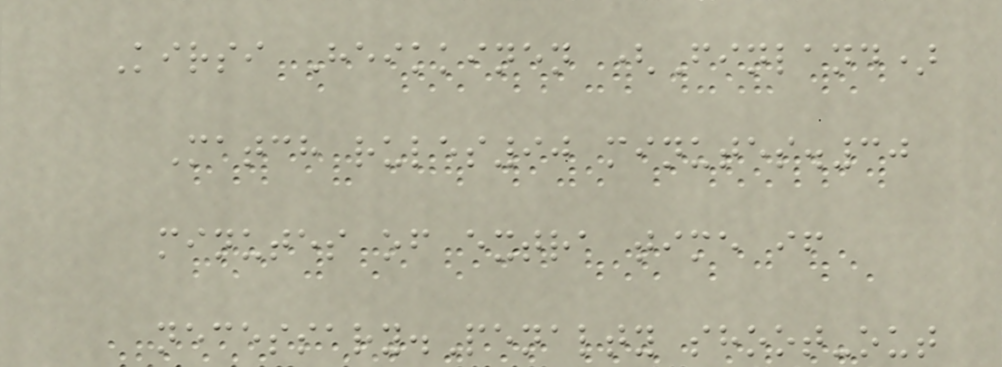Kirsi Heikkinen (Finland)
Match rules90 minutes.30
minutes of extra time if
necessary.Penalty shoot-out
